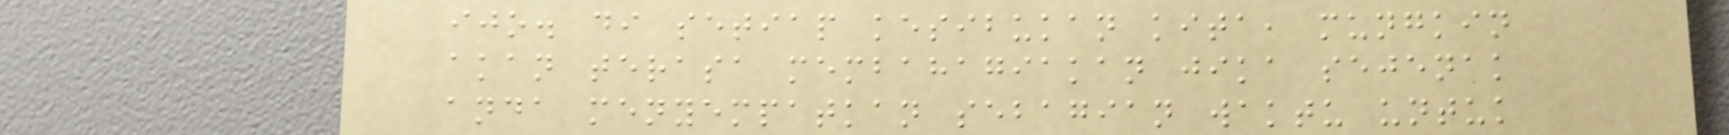ijo. di setiap kesibukan kita, mungkin
akan terasa membahagiakan jika sejenak
anda menyempatkan sebagian waktu untuk
